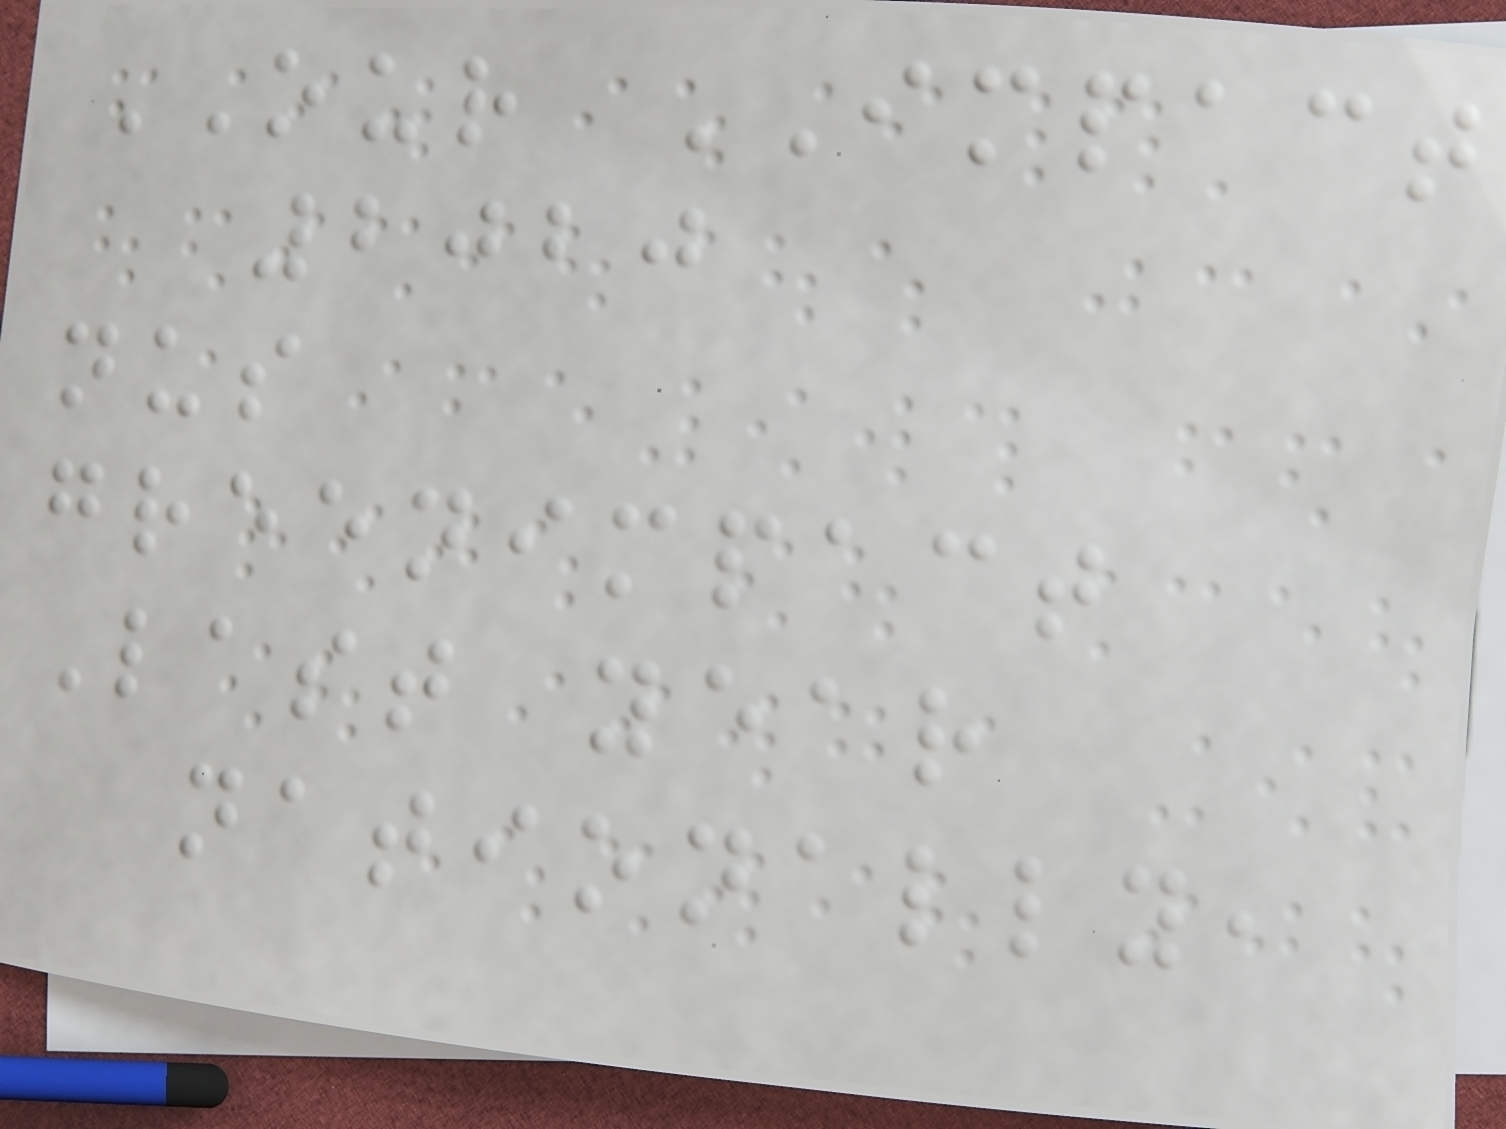OUR IMPACT
2020
nus
greenimpact
Last year
nationally,
